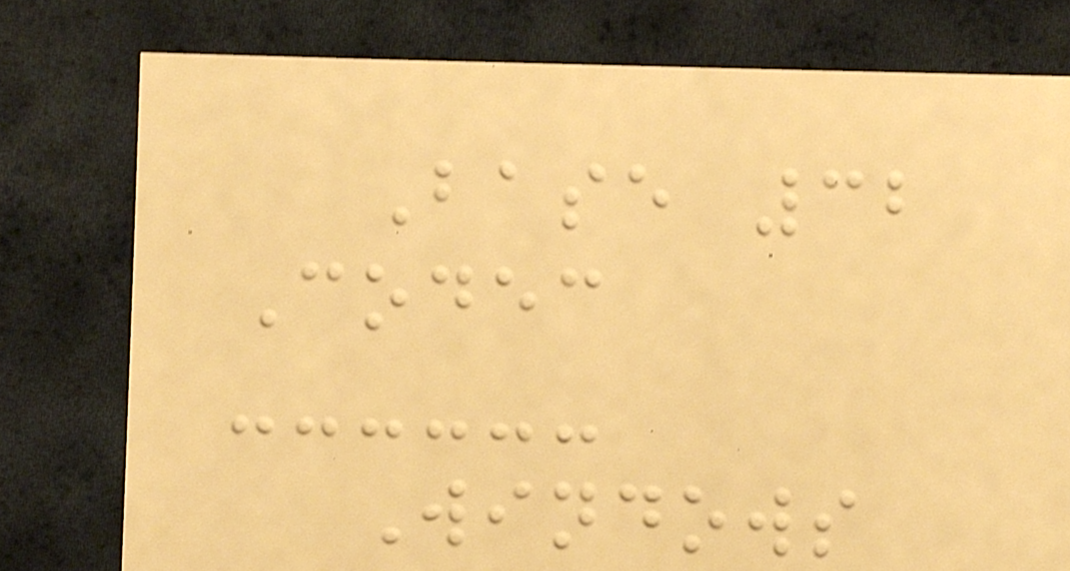Base 32
Codec
Windows
